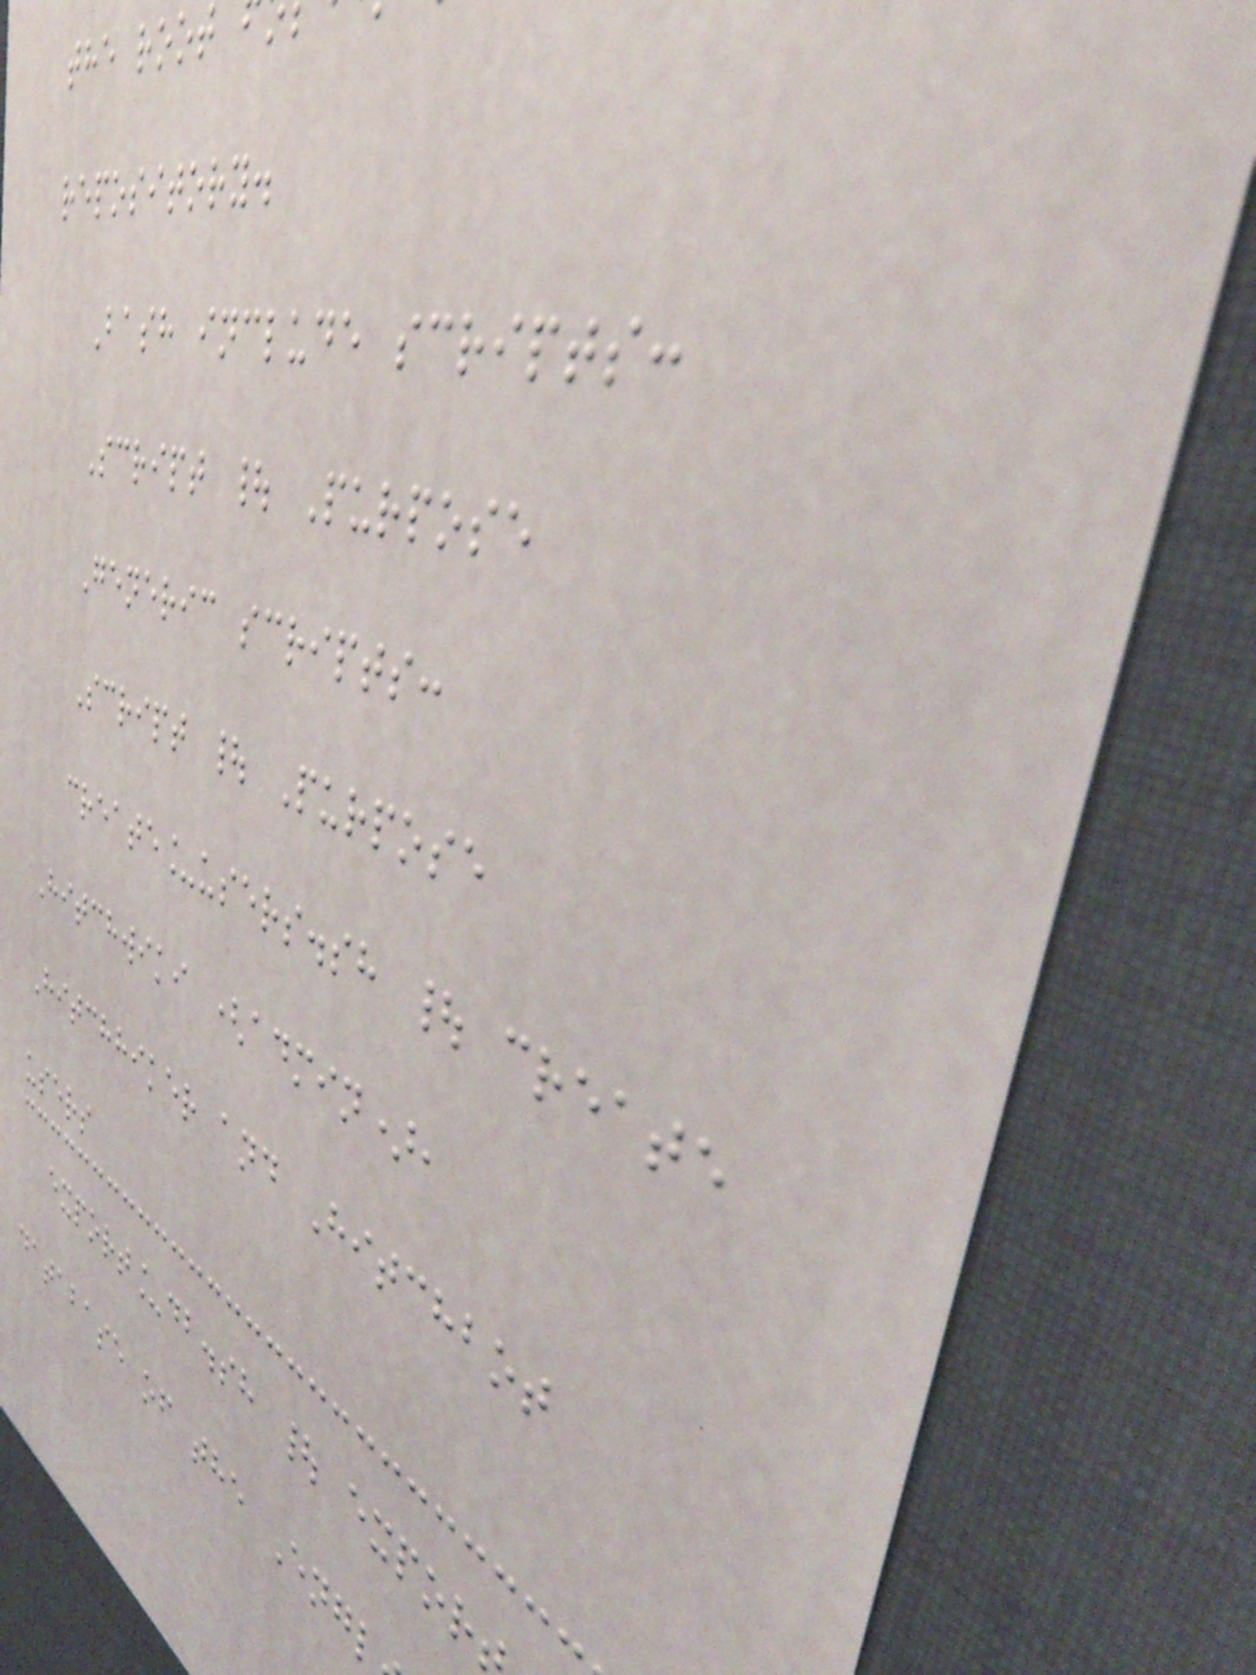the root
repository.
Bash include scripts:
Script | Purpose
Generic scripts:
Script | Purpose
create_users.sh | create
Hitchwiki (admin),
Hitchhiker and Hitchbot
users
export_db.sh | expor
database of the Engl
